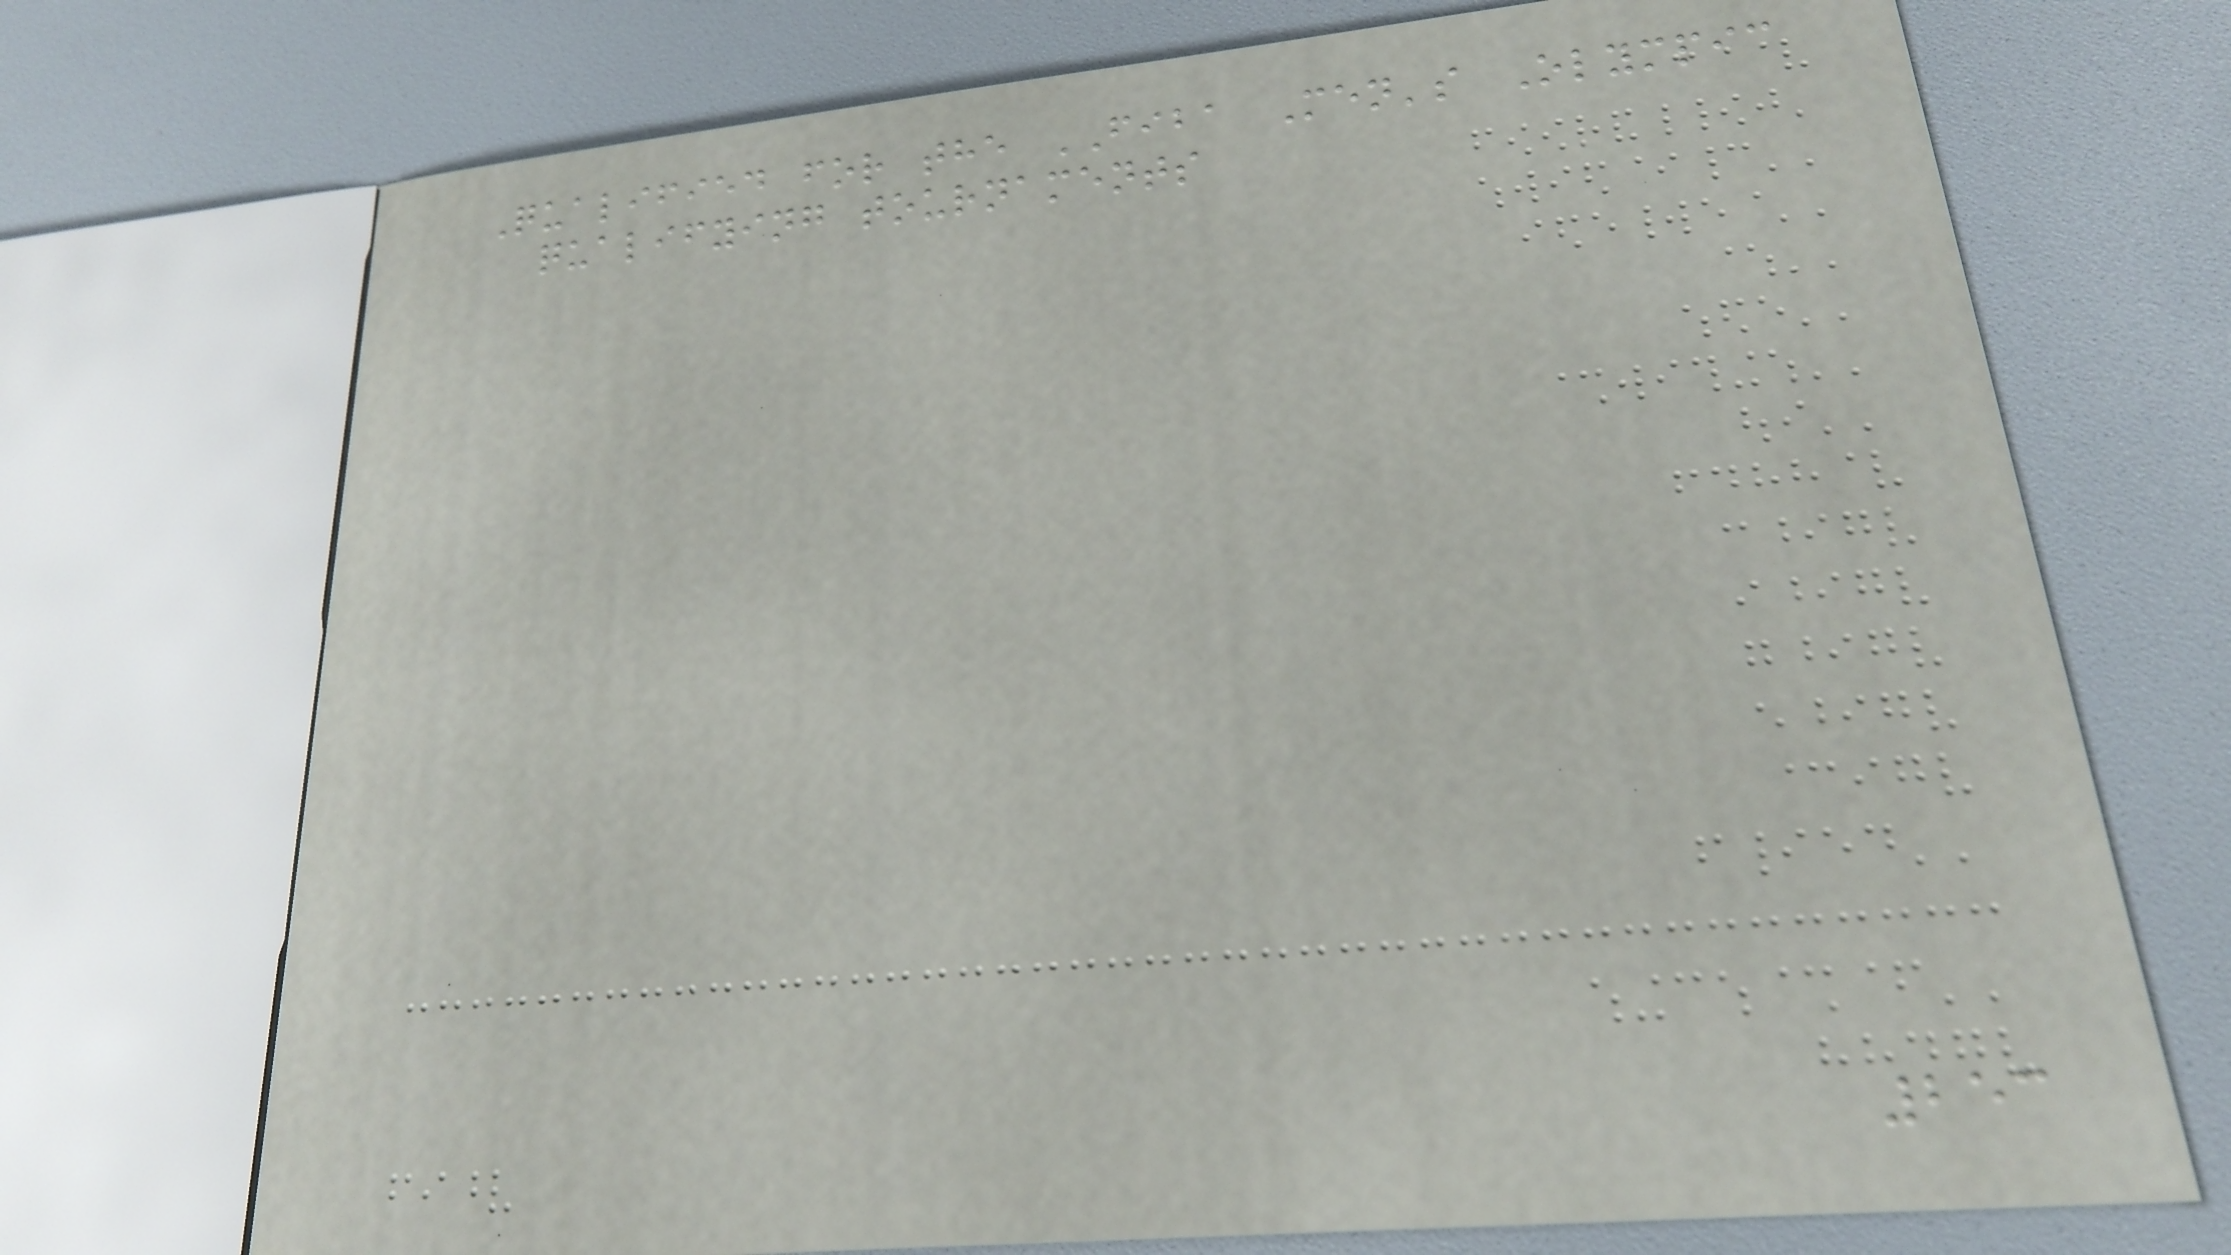Qualified for the FIBA Men's Olympic
qualifying tournaments
253
